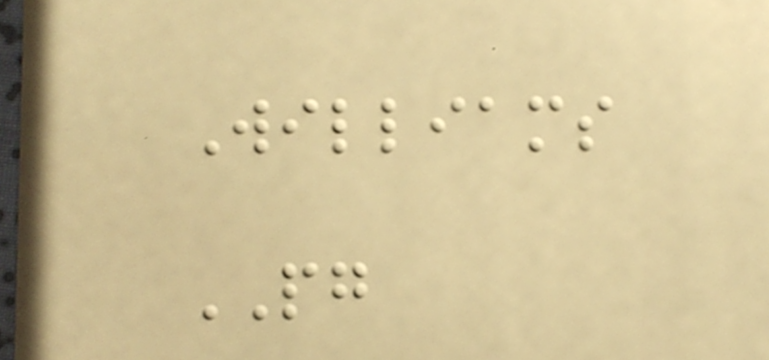Williams
PG
